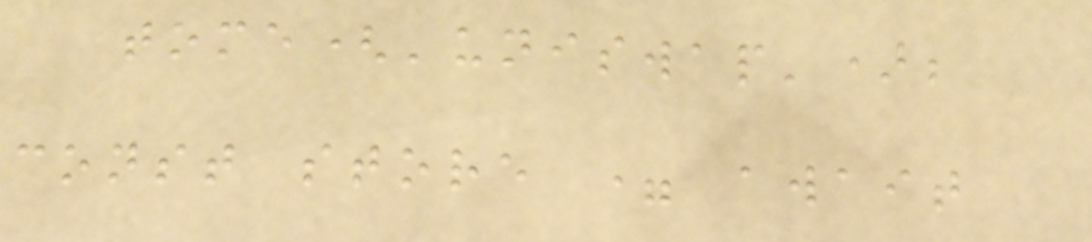tome('uniswap');
const store = await
